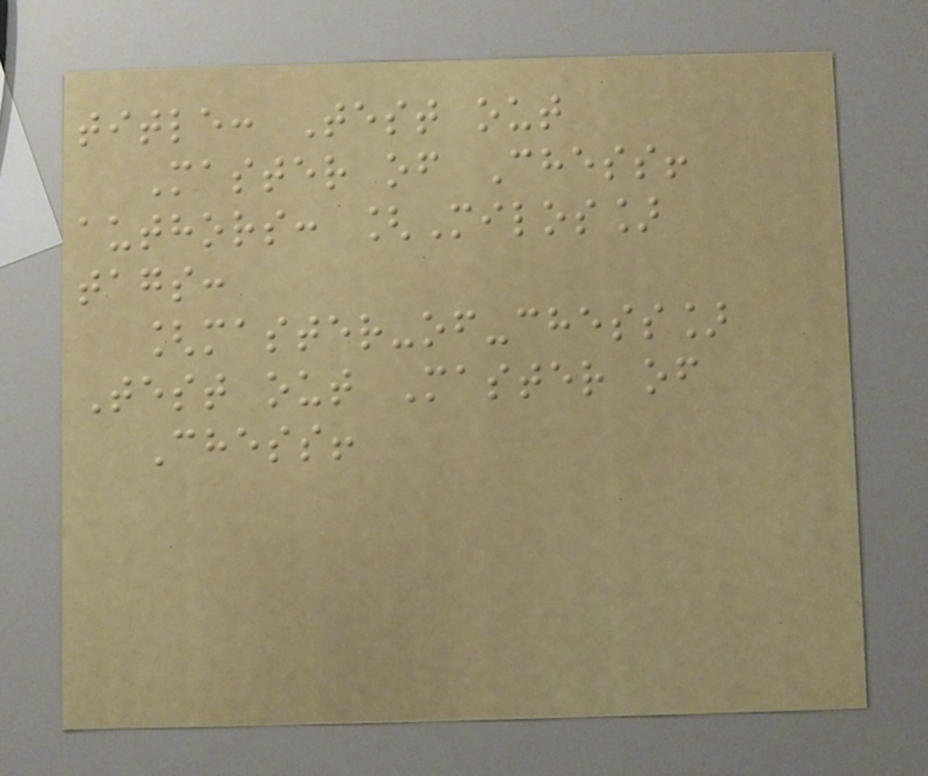title: Test out
Master of Chess!
authors: [Milos]
tags:
[master-of-chess]
Test out Master of
Chess!
